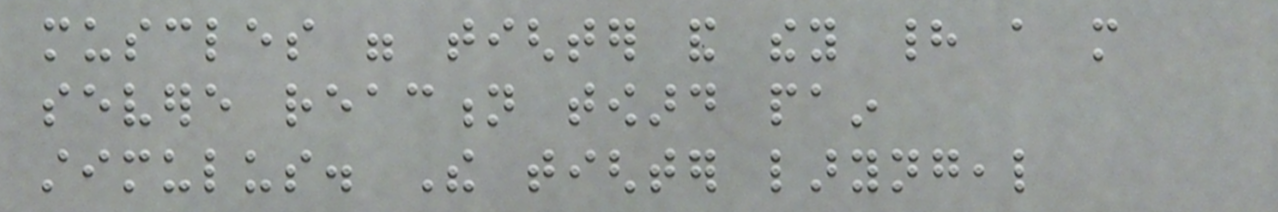muscles were tighter and they had a more
severe reaction toward pain
stimulus. The tighter laryngeal
